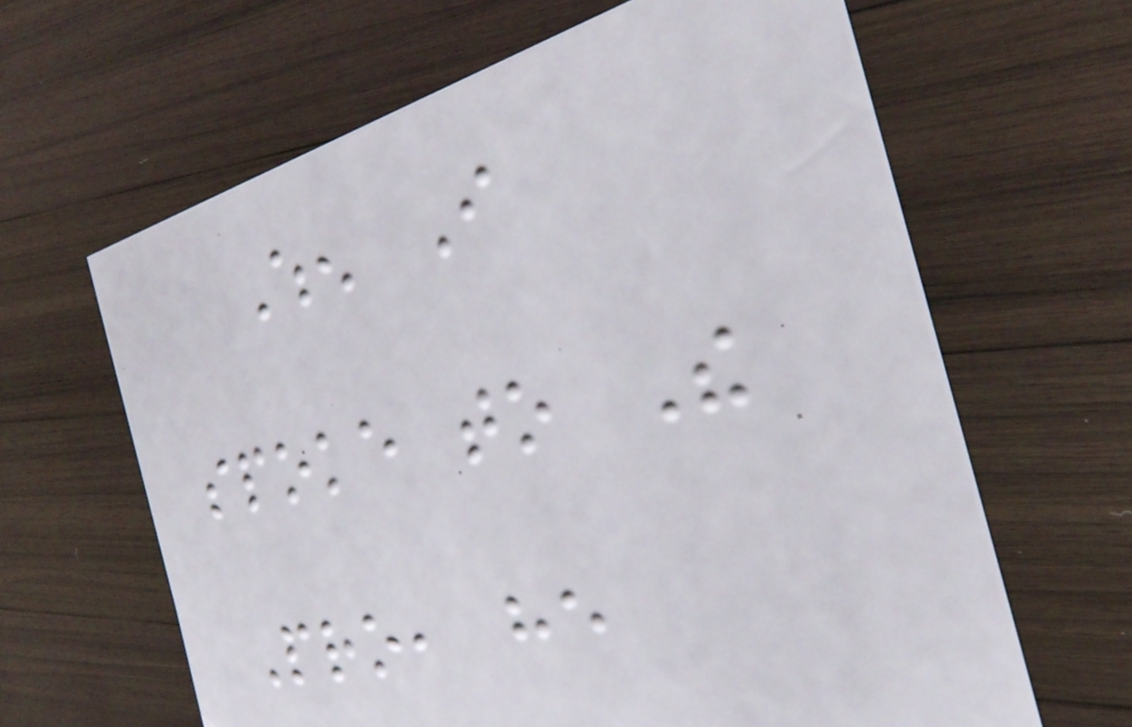When I
spoke to The
Pro, he
